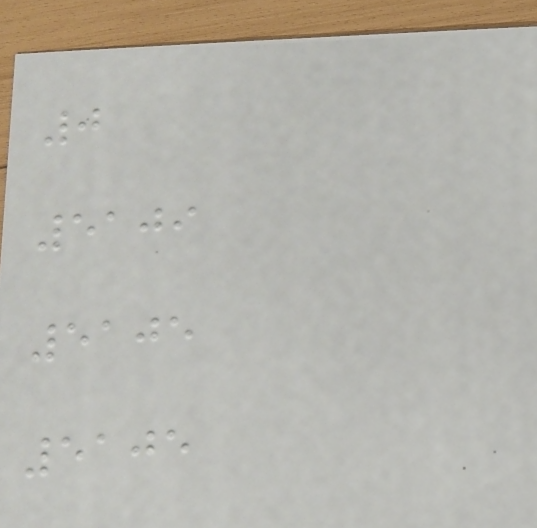0
5109
5105
5105
